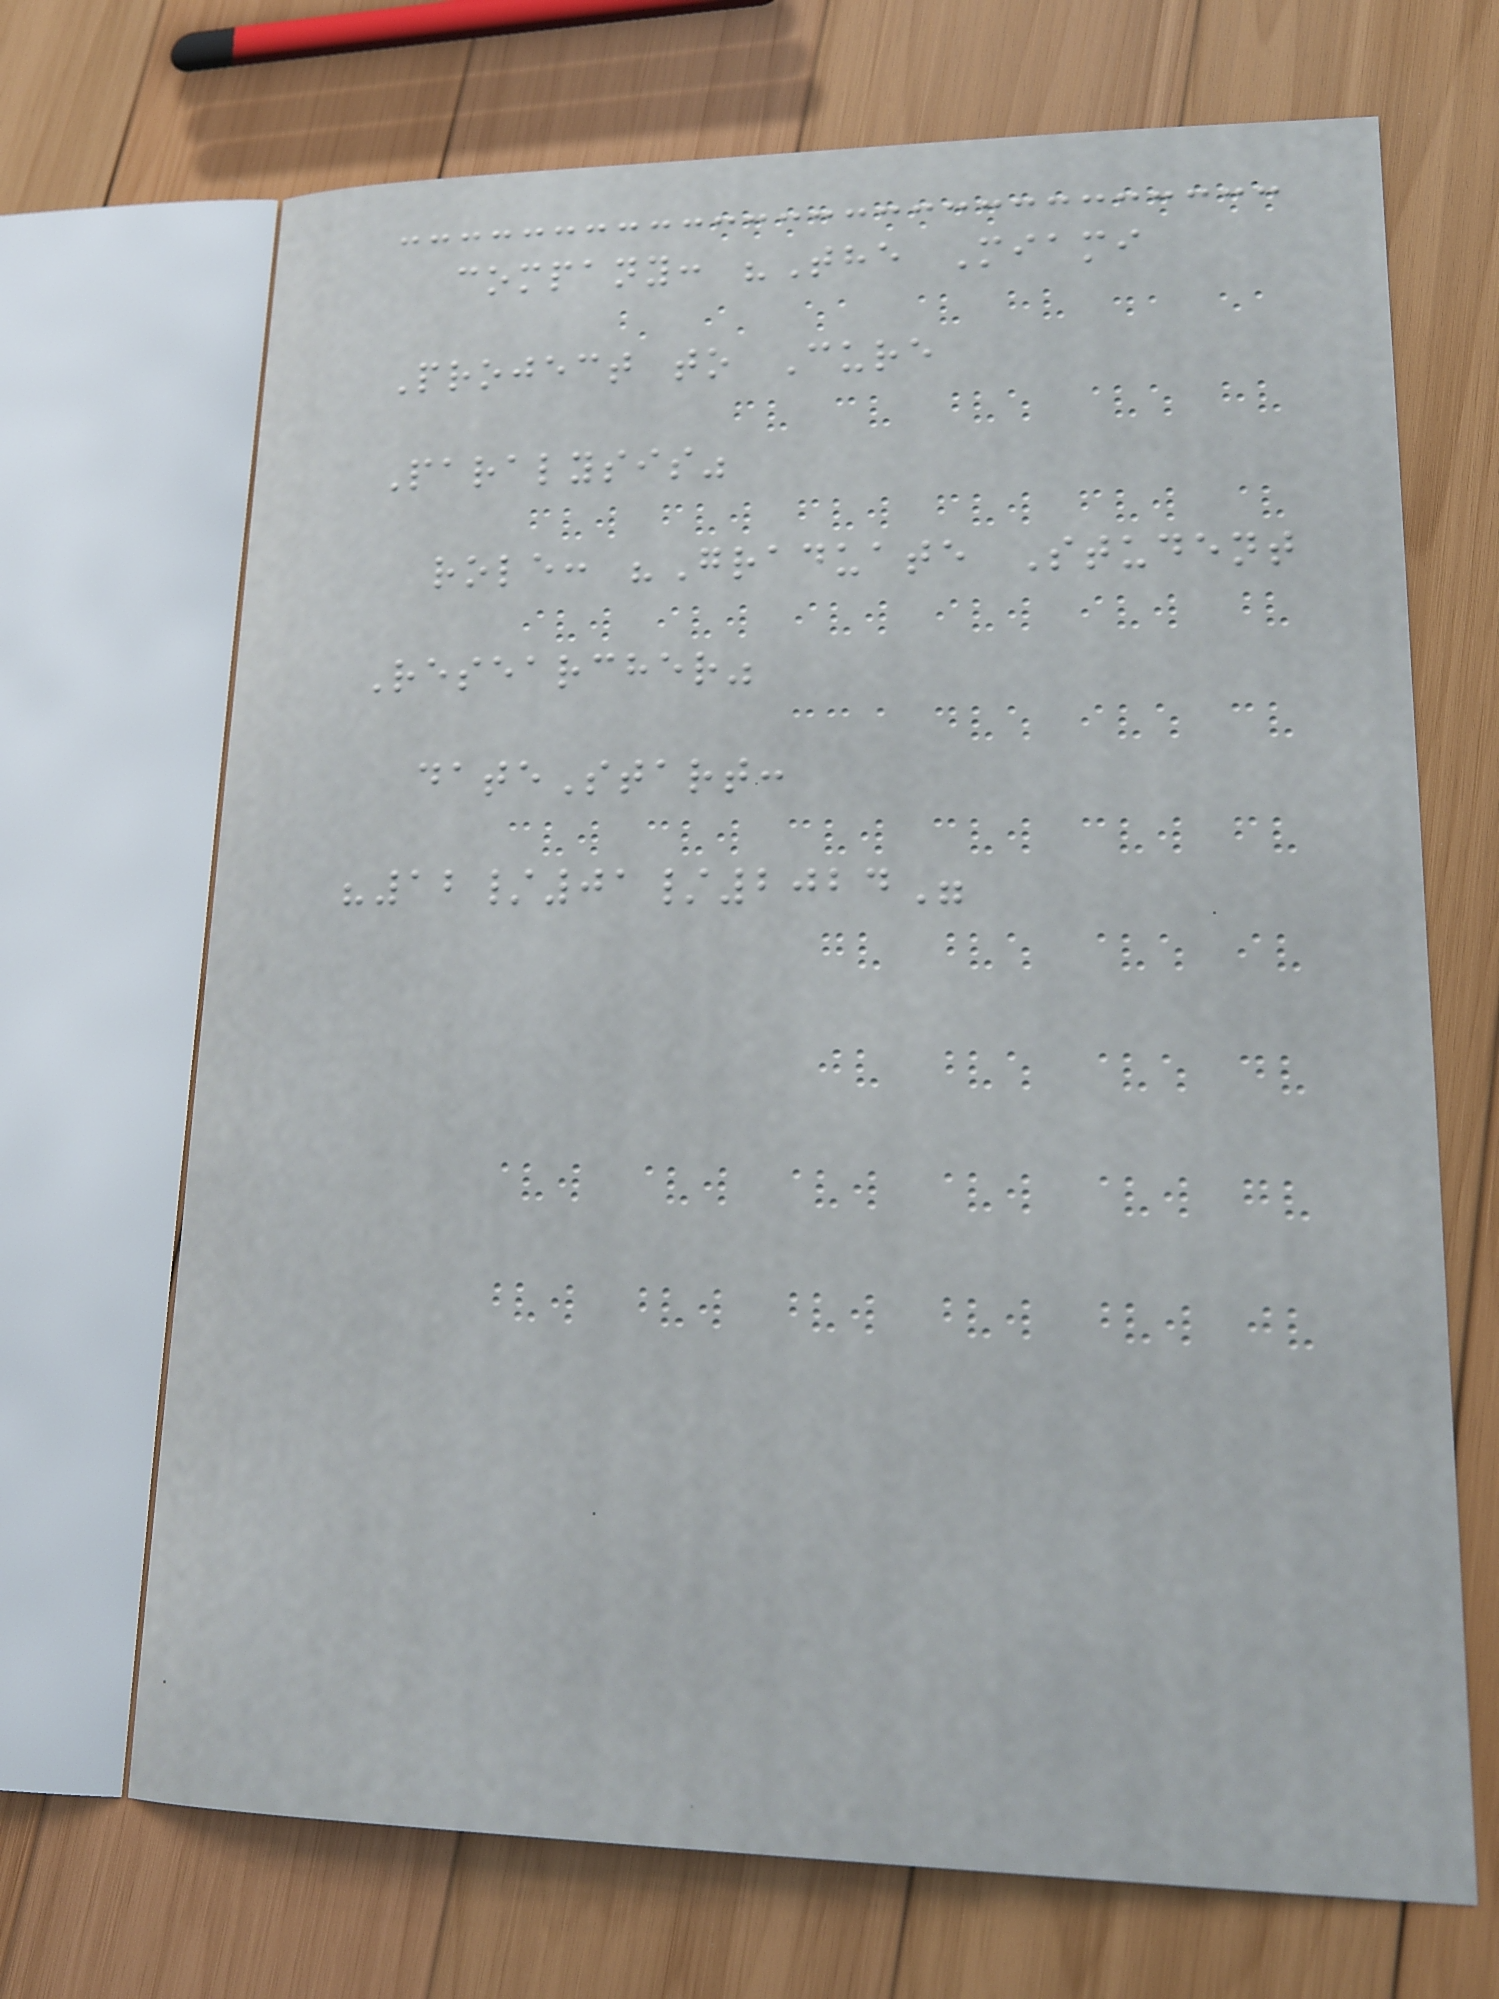company: "The Miami
Project to Cure
Paralysis"
role: "Graduate Student
Researcher"
dateStart:
"12/01/2024"
